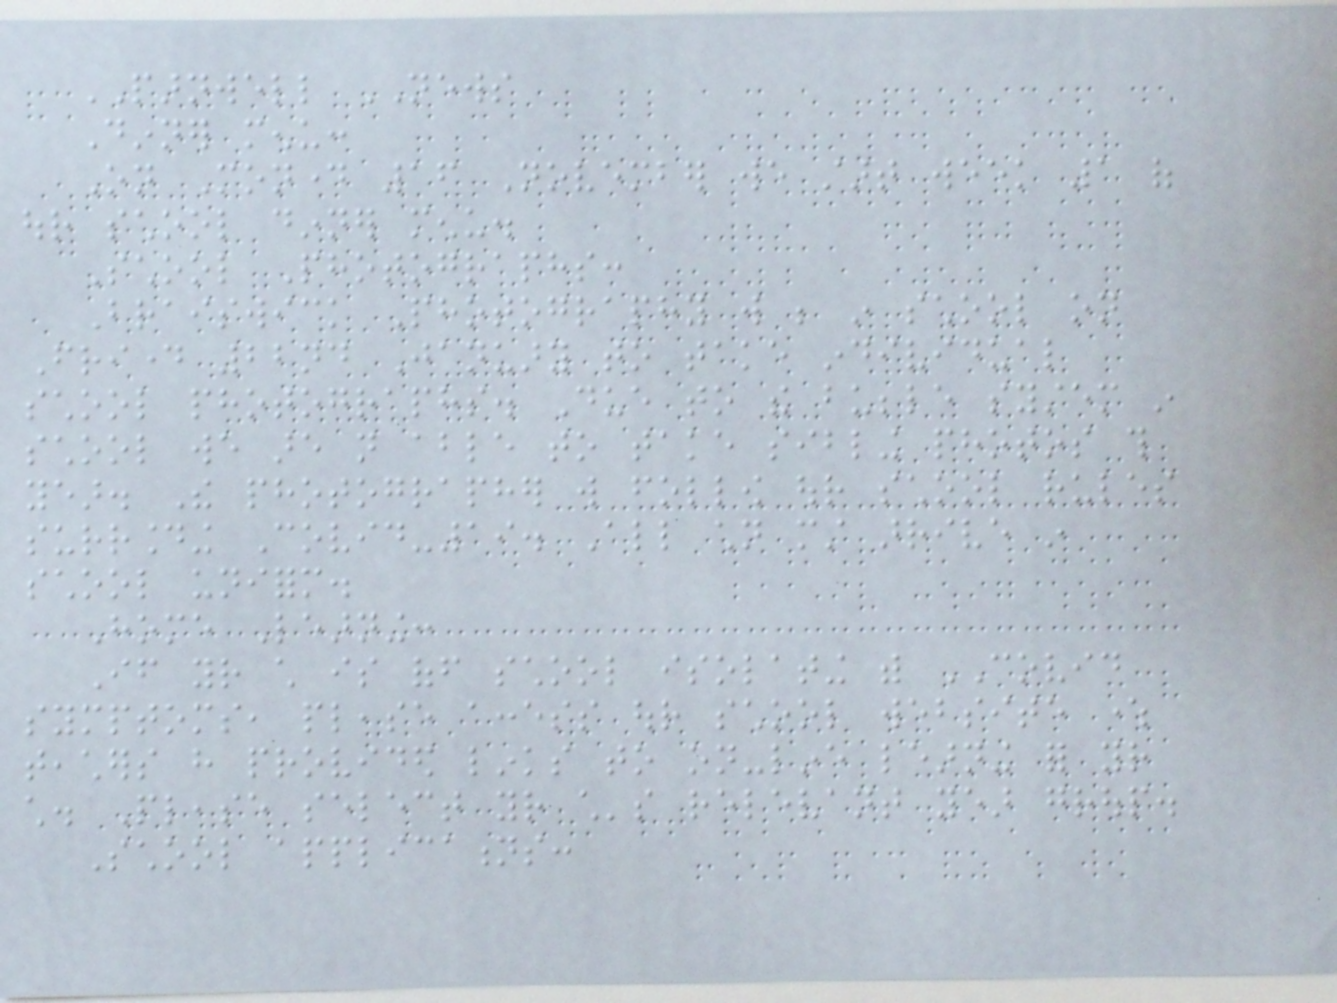PARNWELL NEWS
Dinner menu:
On Monday 16 November we start week 1 of
our school dinner menu.
School Photographs:
Braiswick Photography will be in school on
Friday 22nd January to take individual
school photographs. Due to the bubble system in
school we are not able to take sibling photos this
year. The photographer will follow our school rules
surrounding Covid-19. All children must arrive in
school uniform.
Home Learning:
If your child is off school isolating with COVID
symptoms, please access our school website where
teachers have provided links to on-line learning for your
child. Please select your child's relevant year group.
School applications:
